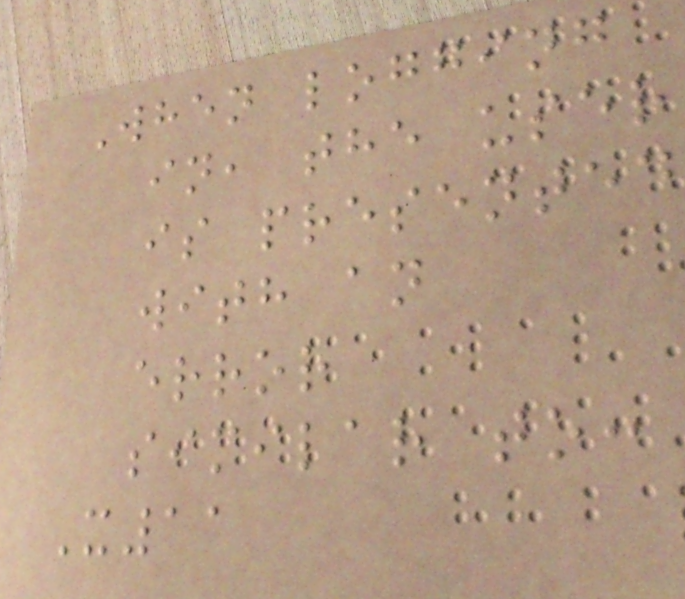When logging
in, the user
is presented
with an
error
similar to:
X11
